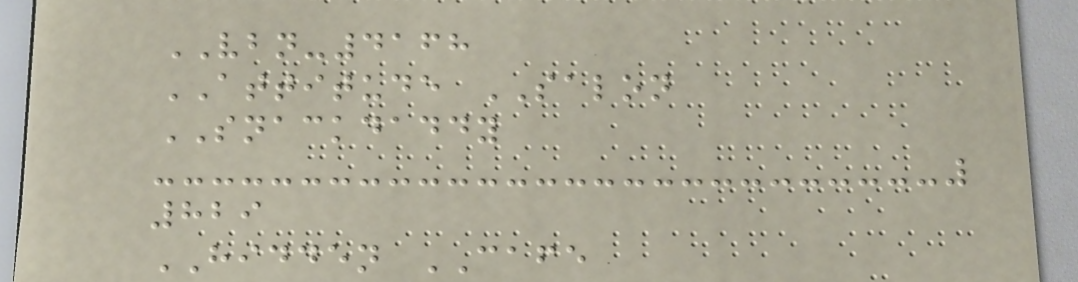VBN-4168
ATTITUDE SALON
SNACKDADDY
829
HIDDEN CAFE
